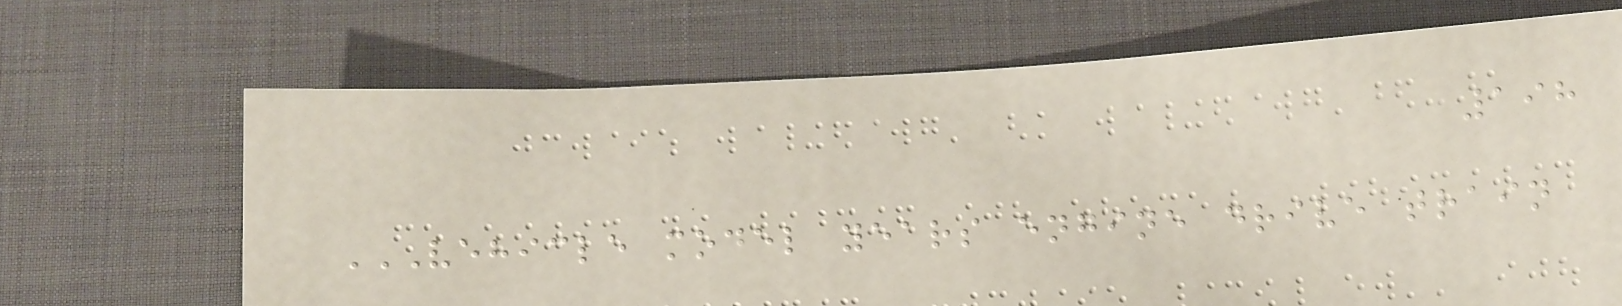198
VEHICLE MODEL YEARS ENGINE DRIVE TRAIN
